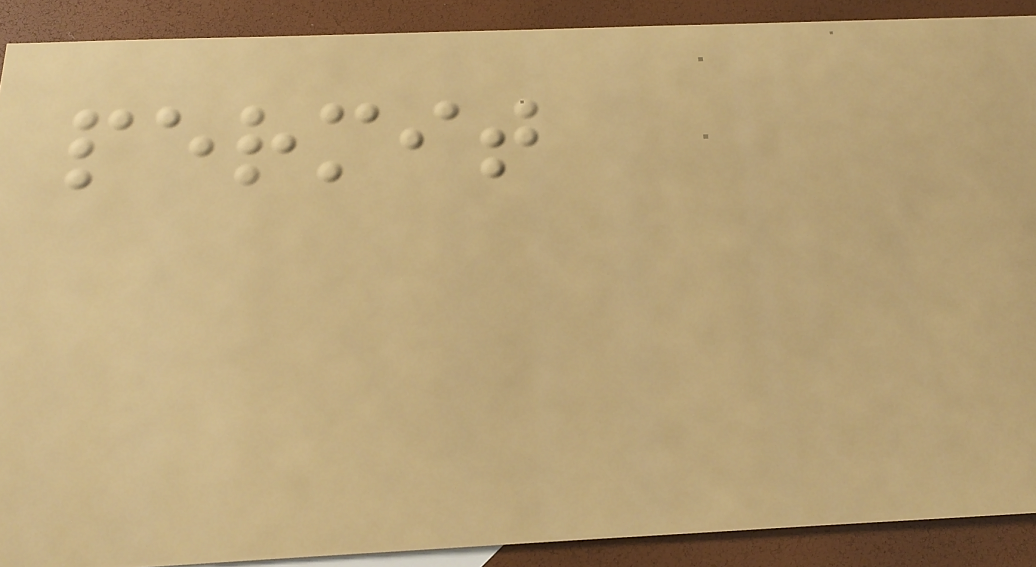permit
